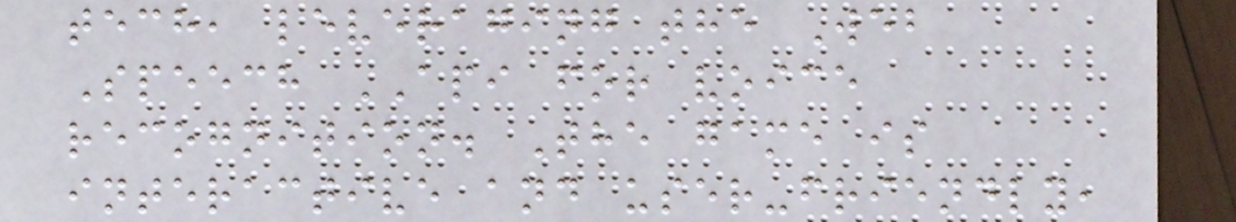tech, leveraging the Web
Speech API for voice
recognition. The game is
interactive and user-friendly,
